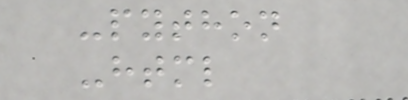-python
-html
